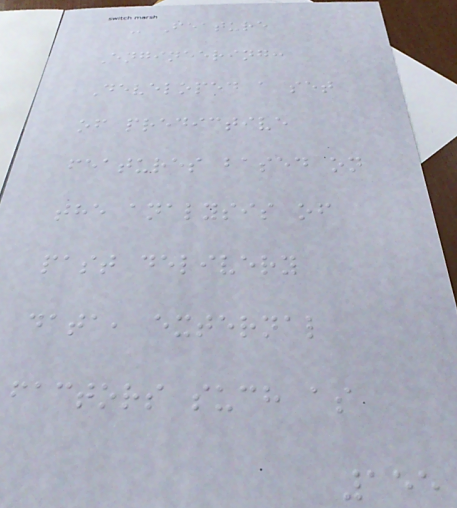- Feature
Engineering:
Developed a set
of predictive
features based on
the analysis of
past delivery
data, external
factors such as
155
